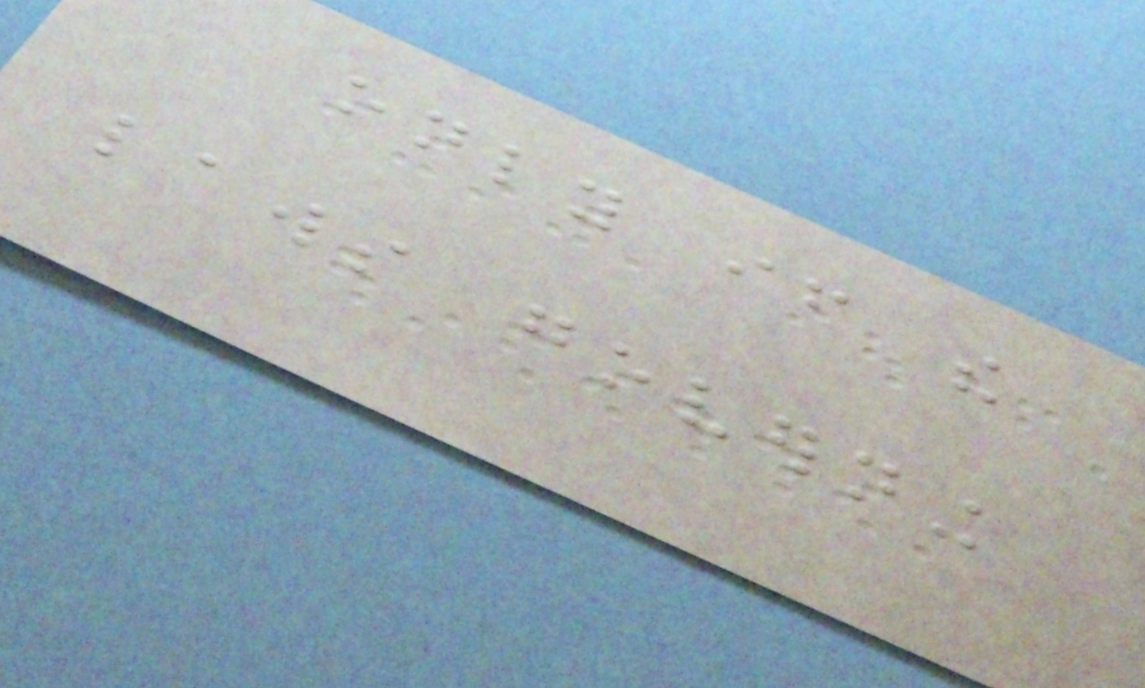only if the
laws governing
